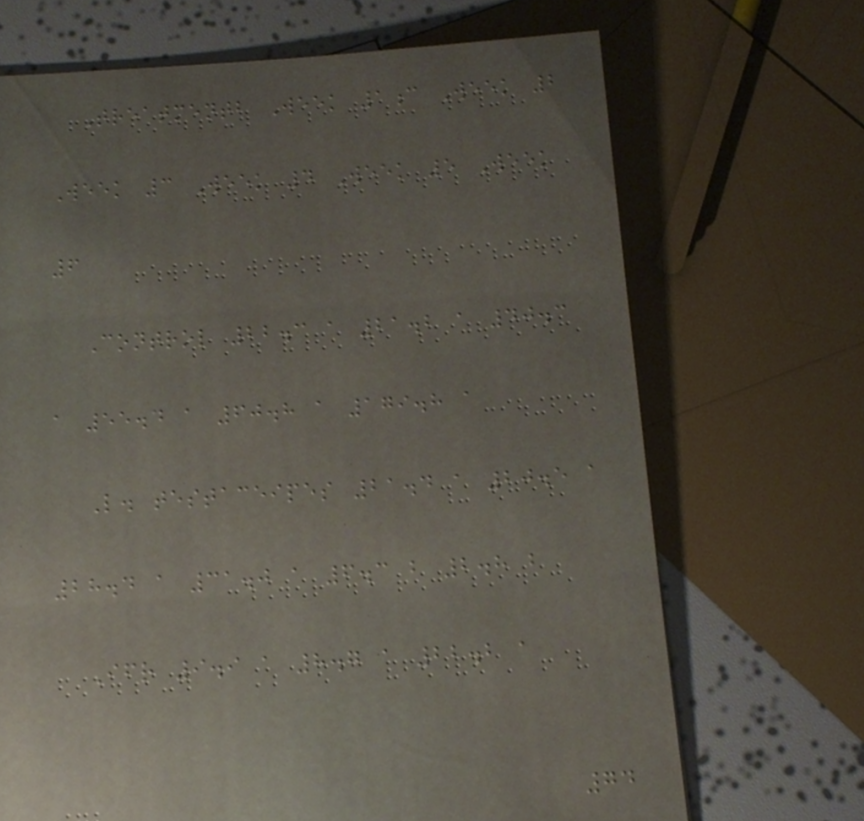Treatmentb Week 1c Week 2
Week 3 Week 4 Week 5 Week
6
Control 22.3 a 21.2 a 40.3
a 55.4 a 60.8 a 179.8 a
L. testaceipes 21.4 a 20.5 a
28.4 a 31.0 a 6.3 b 2.8 b
Ifr 9.9 a 8.7 a 22.2 a
74
